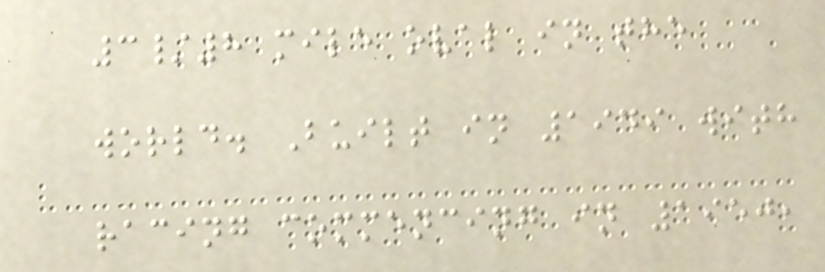3/8 mile oval in the
world. Built in 1949 with
racing commencing in 1950,
